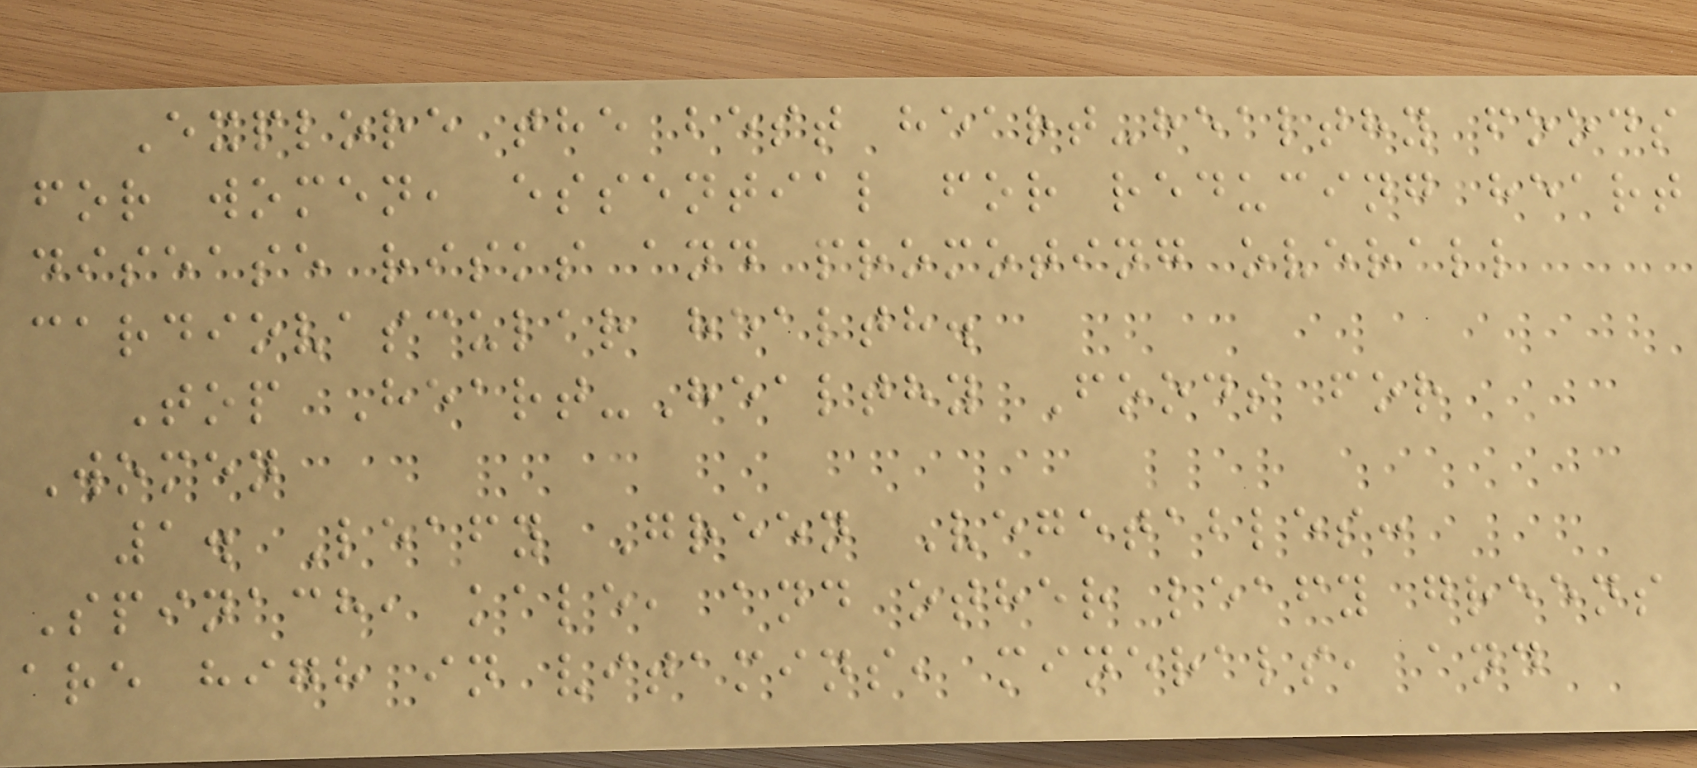Explore the best heart-healthy foods
for women, essential for reducing heart
disease risks and promoting overall
cardiovascular health.
Top Heart-Healthy Foods for
Women
1. Leafy Green Vegetables:
Spinach, kale, and other leafy greens
are high in vitamins, minerals, and
